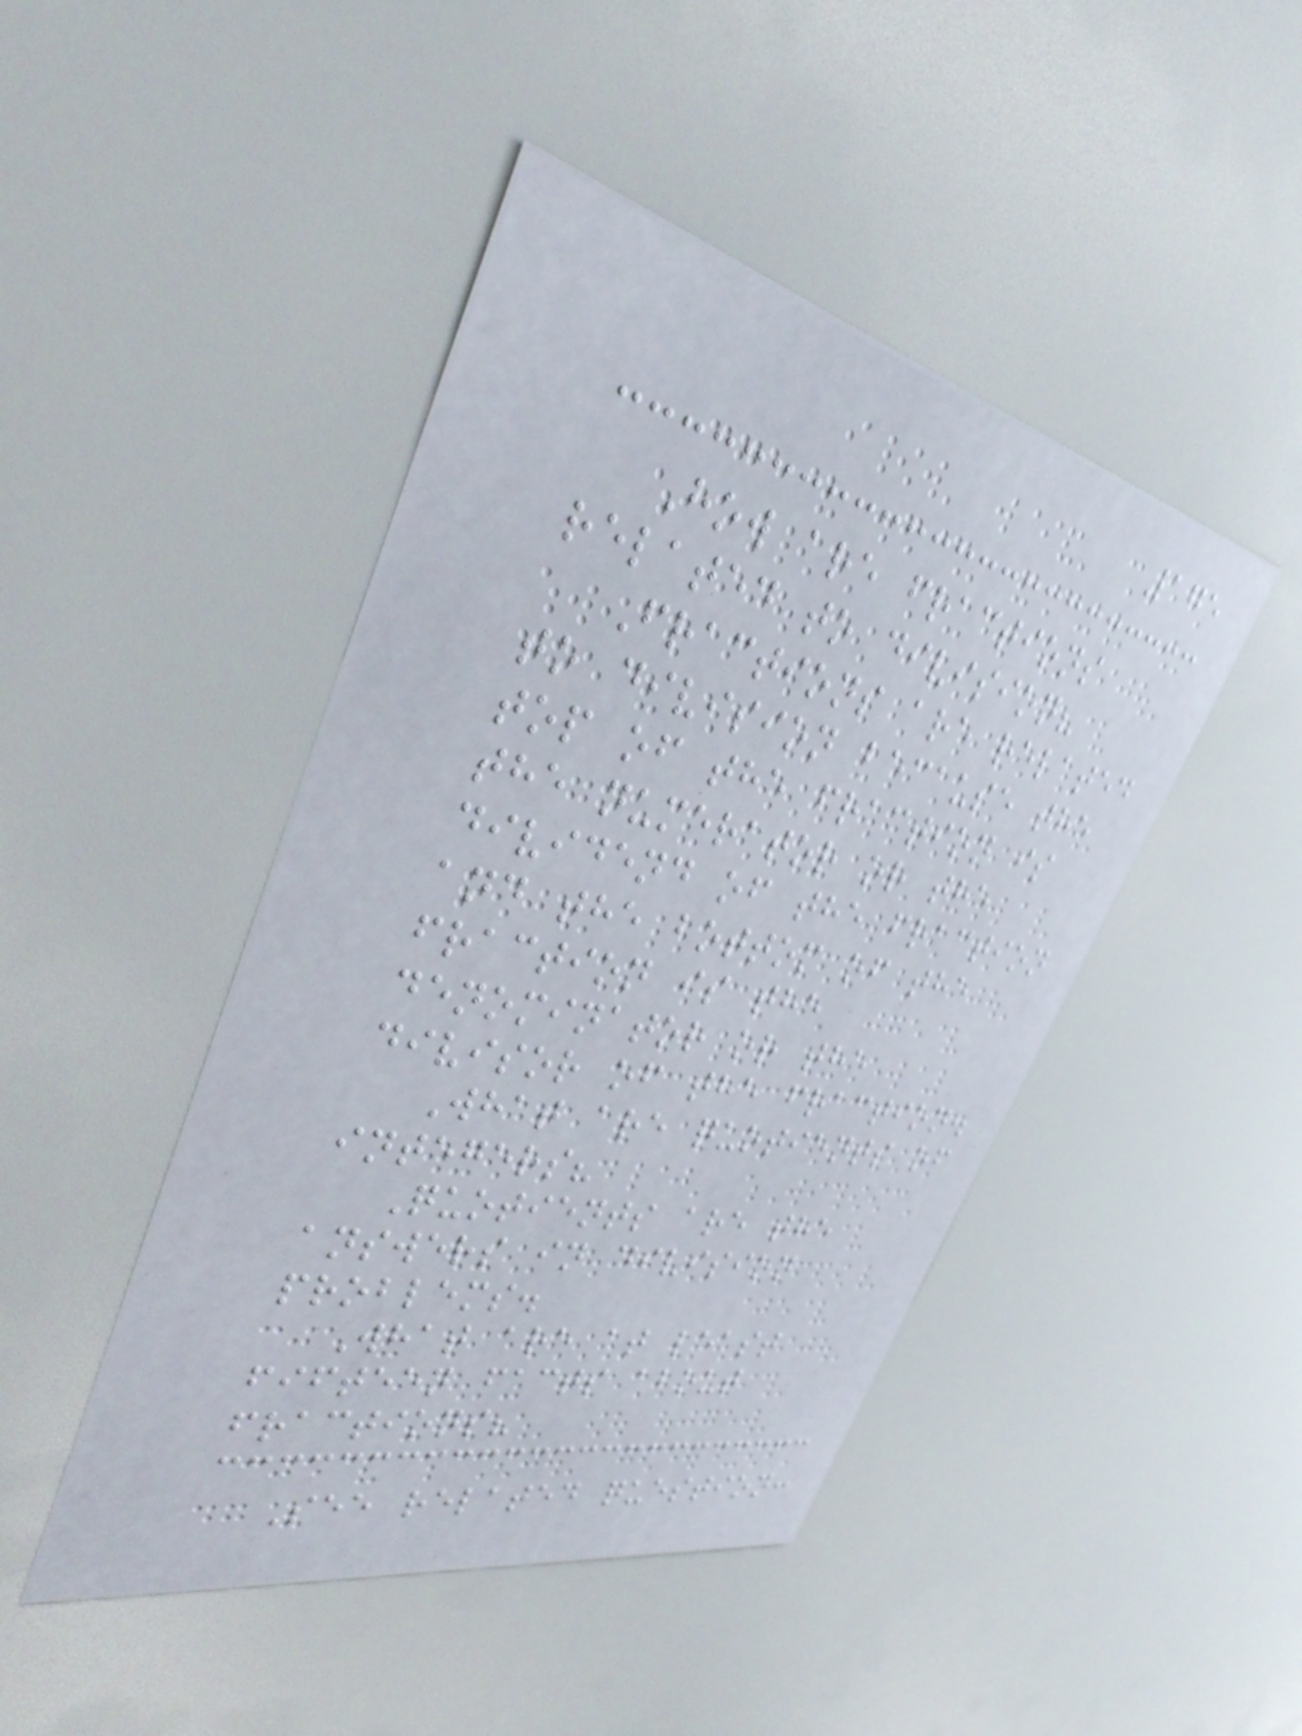175
How are fractions
related to division?
Fractions are related
to division because the
top of the fraction is
the numerator or the
dividend of the fraction
and the bottom of the
fraction is the
denominator or the
divisor of the fraction.
What are quotients of
integers?
Quotients are the
answers in division
problems.
What are at least
fifteen facts about
fractions?
See related question:
